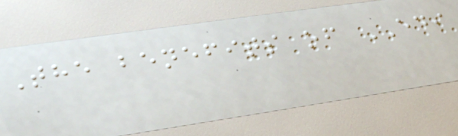The benefits of EDI
